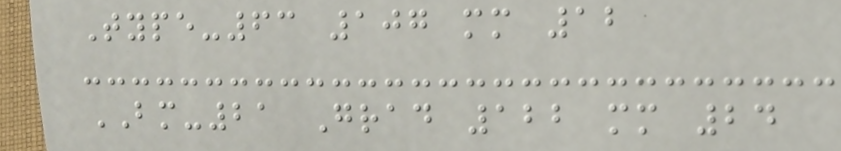Type-63 107 mm 12
BM-21 Grad 122 mm 24
